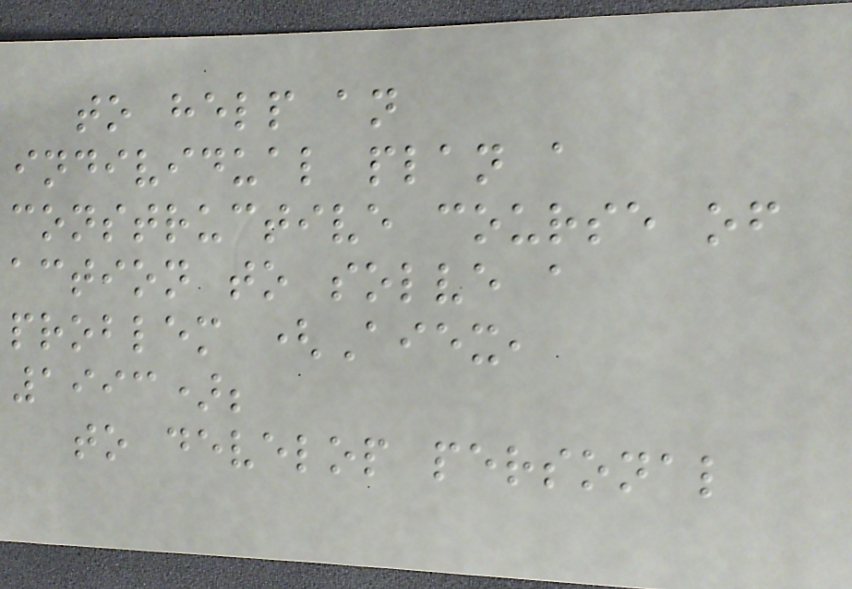to help an
individual plan a
constructive course of
action to solve a
problem (Aiex,
1993);
to develop personal
